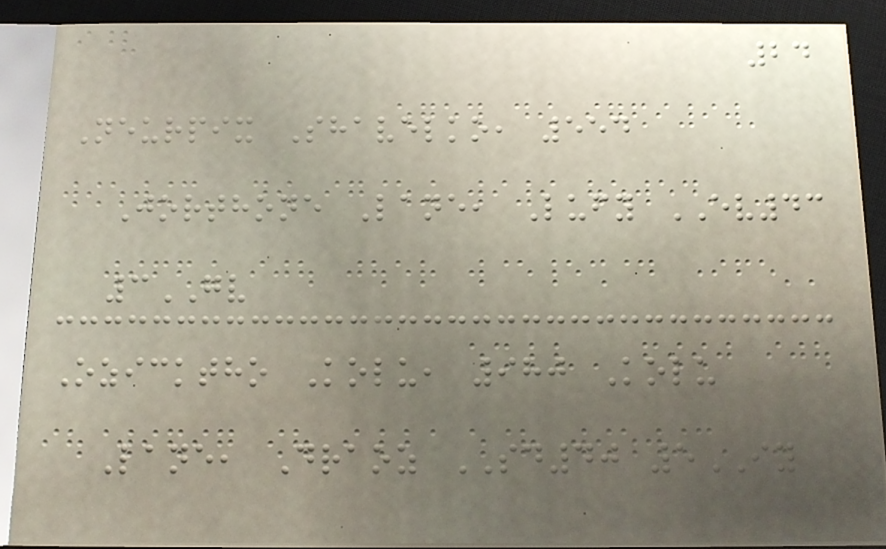24
Neurpix Shavelko, 554
Jorthone Lane, Lufy EV43
3GV
Ozicktho Kolu, 980 Kolu
Lane, Draoz SD40 5IY
